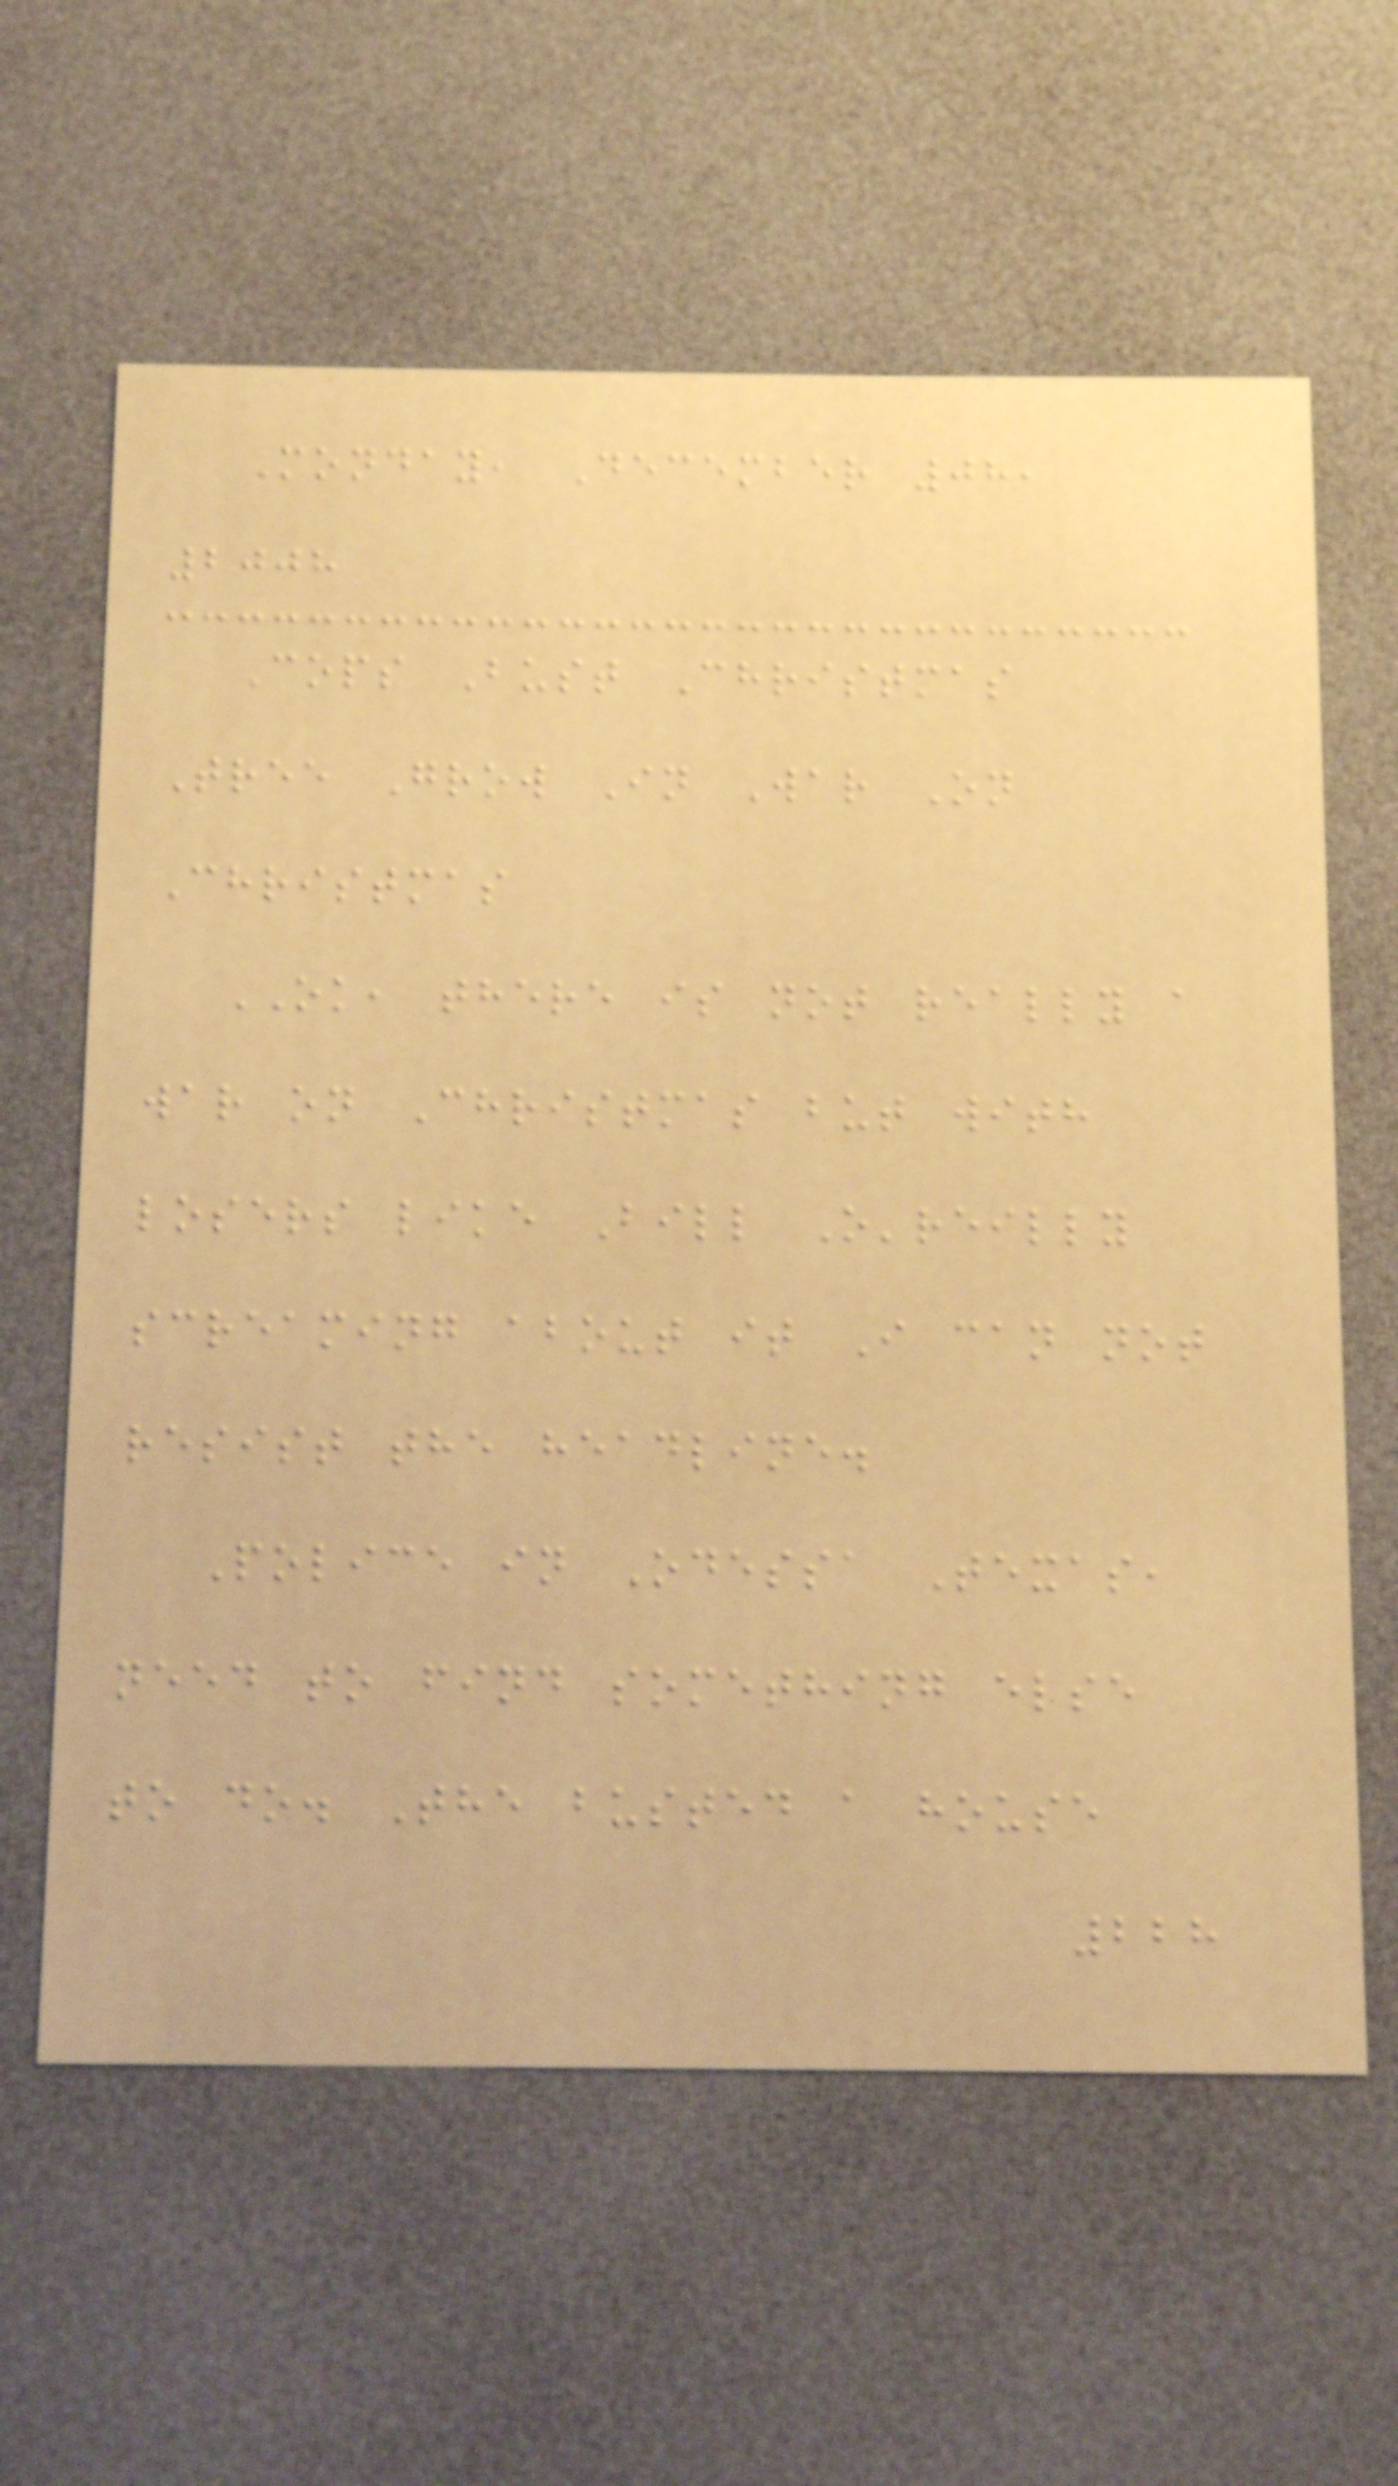Monday, December 08,
2008
Cops Bust Christmas
Tree Grow In War On
Christmas
OK, there is not really a
war on Christmas but with
losers like Bill O'reilly
screaming about it I can not
resist the headline.
Police in Odessa Texas,
need to find something else
to do. The busted a house
228
